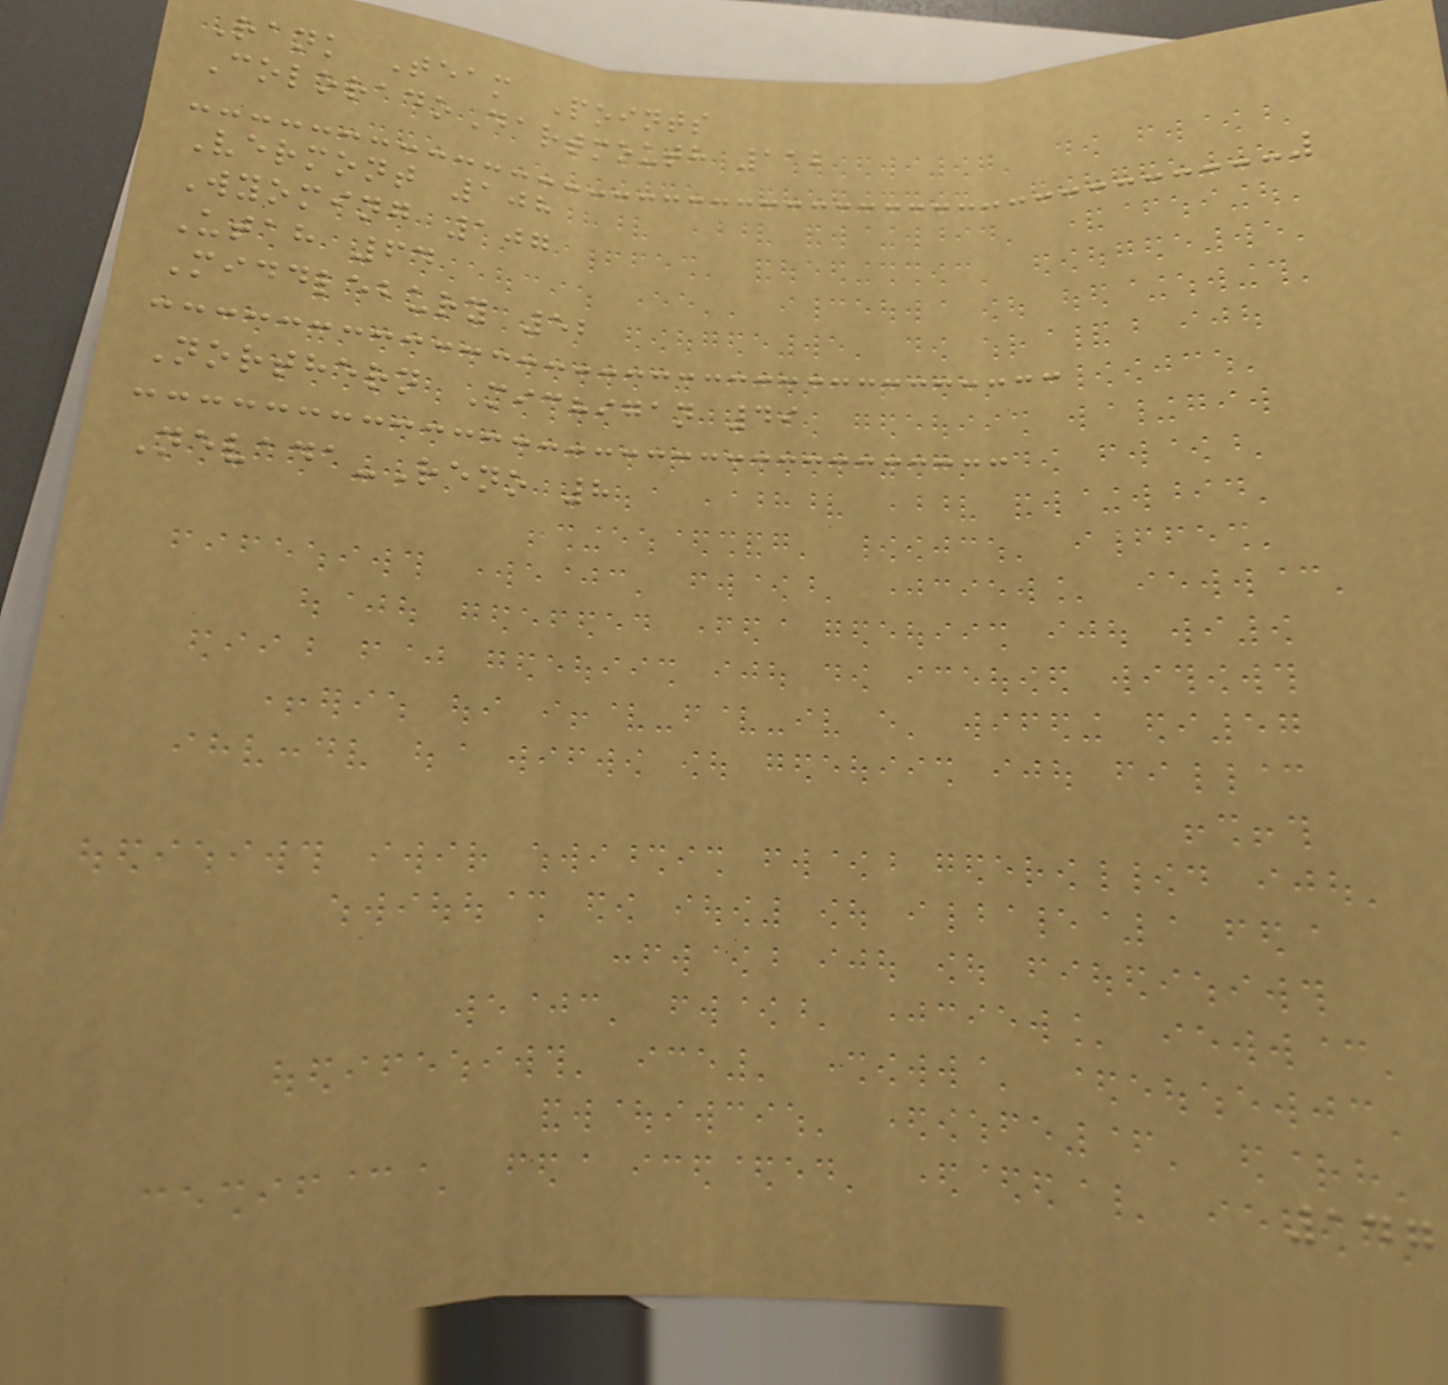Rank Team Points
ColoradoDartmouth 112
Vermont 108
Wyoming 107
Utah 64
Middlebury 52
Northern Michigan 49
Nevada-Reno 8
147
